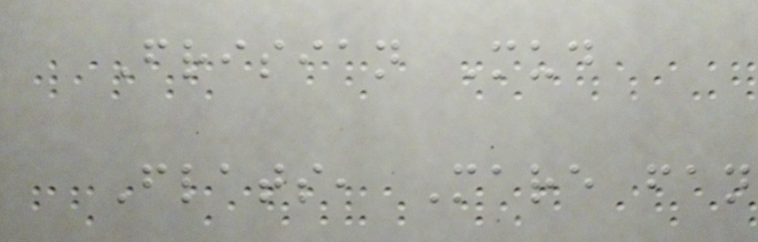Frisian Mud
Flats, Mare fan
